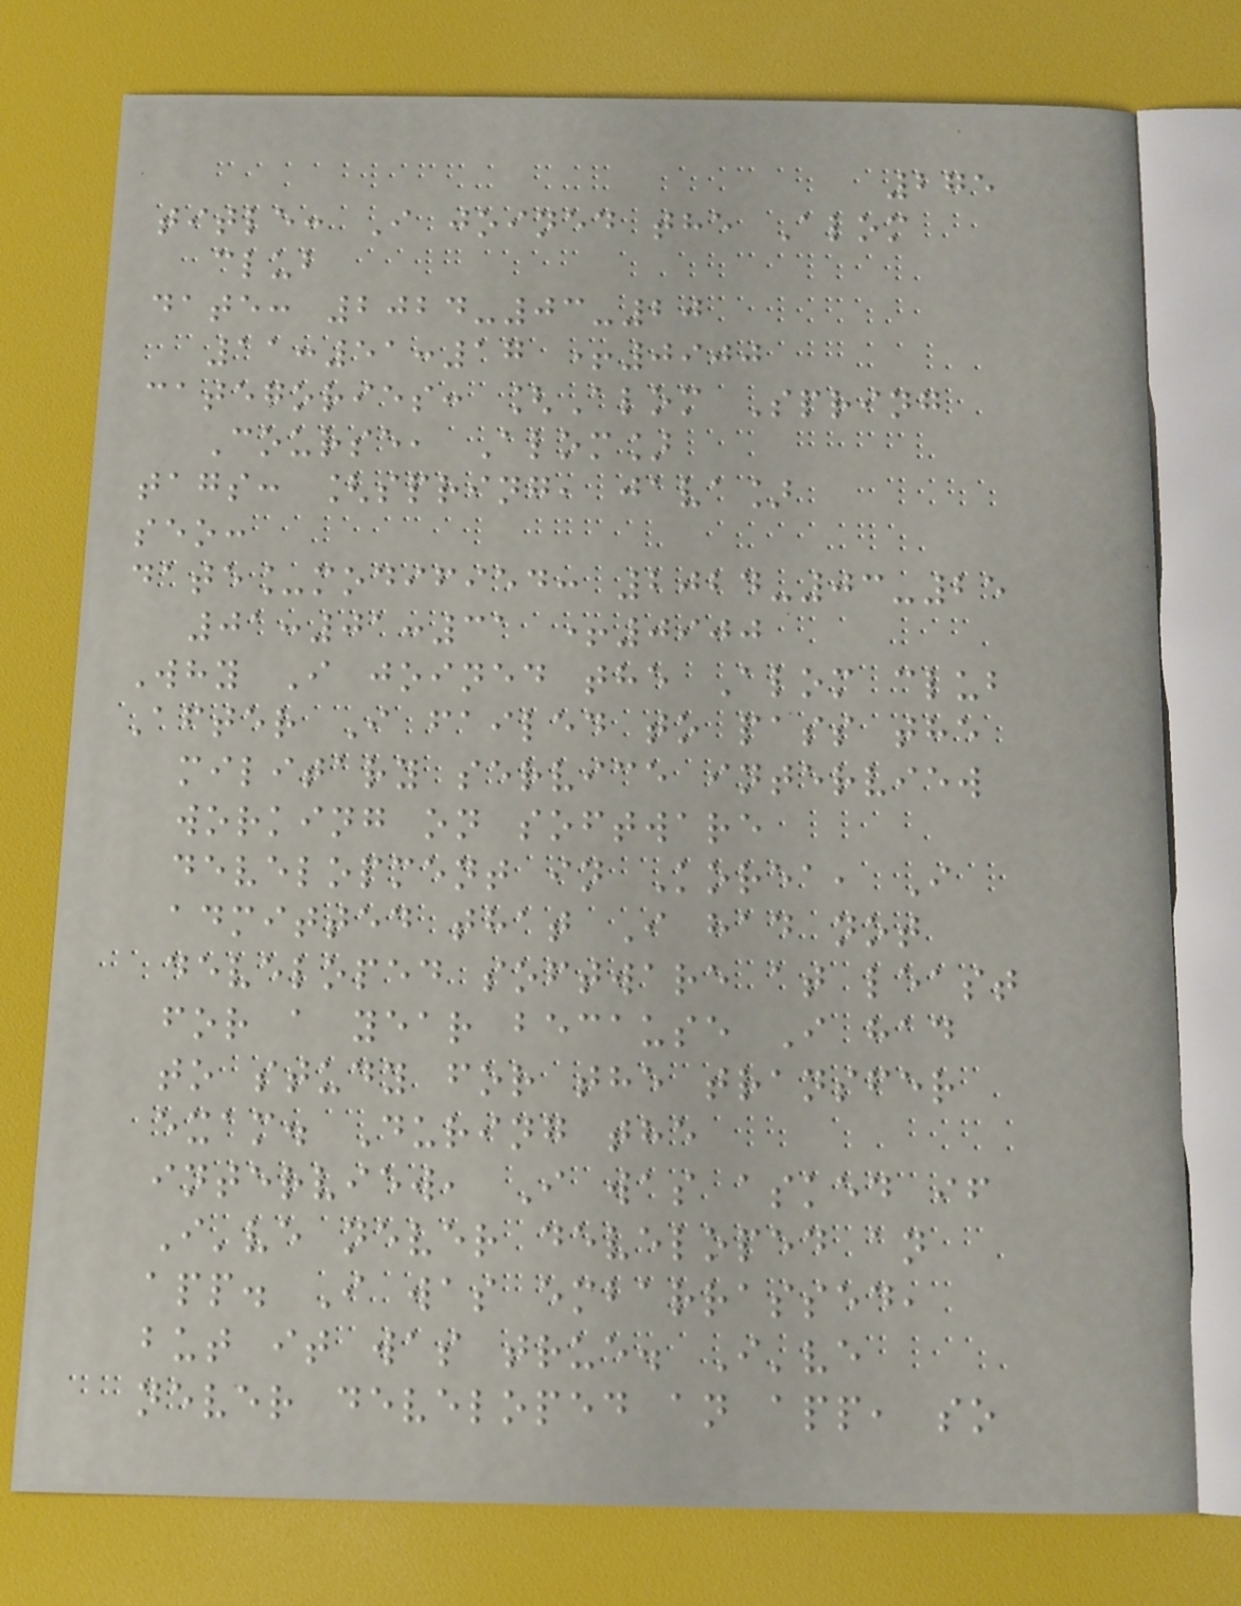275
title: I joined the Alom
club
date: 2024-03-20
11:51:17 +0900
categories: [Alom Spring
Course, Alom]
tags: [spring, java]
seo:
date_modified: 2024-03-25
01:01:31 +0900
Why I joined the Alom club
After I failed to pass the
military service interview
working on software
development in Korea, I
admitted that I had not
developed software at least
for a year because I had
to study for the transfer
exam. During the
interview, I was asked if
I've never developed an
app. I was embarrassed,
but it was true. I've
never developed an app, so
